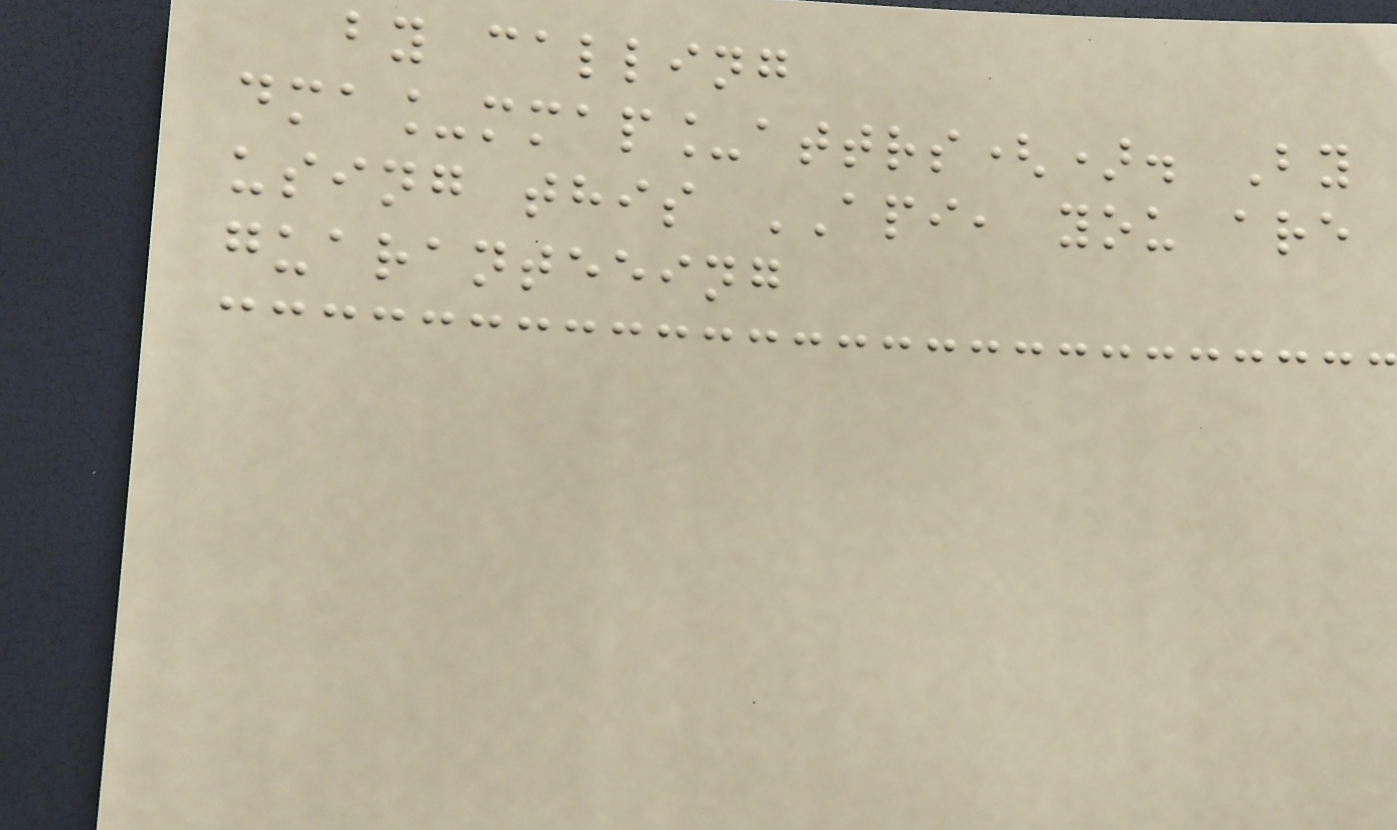by calling
dma_mmap_attrs(). By
using this API, you are
guaranteeing
